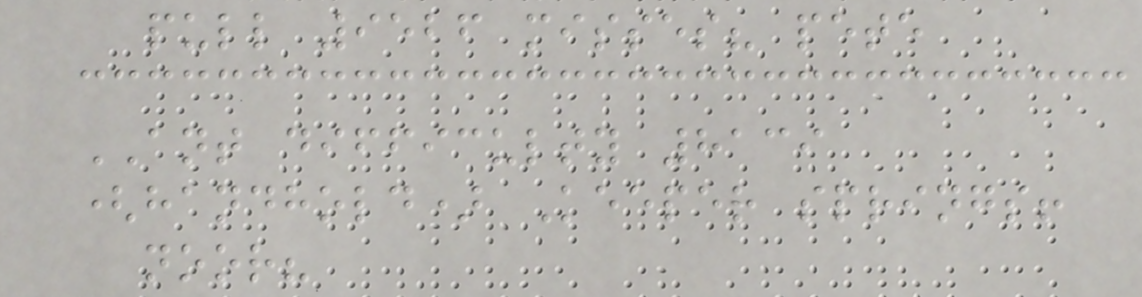pull 9526 misses? pete
ANT difficulty 8139
(handhold) Keeper springs!
noor?
